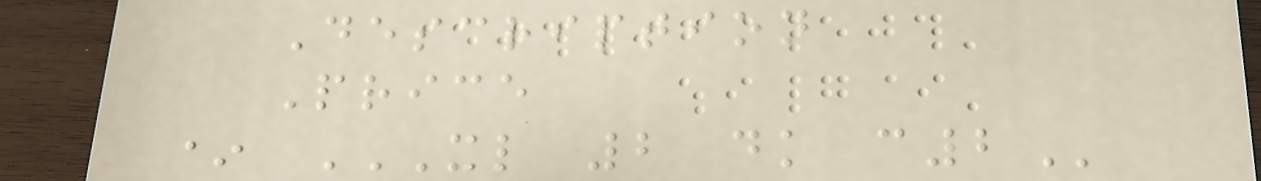Description
Price
* XL 2 DK C2
